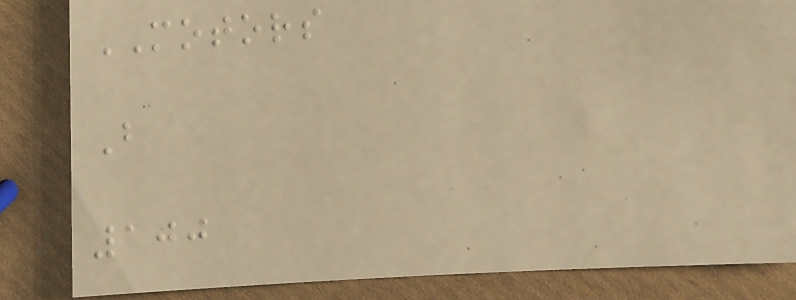MOTORS
B
100
